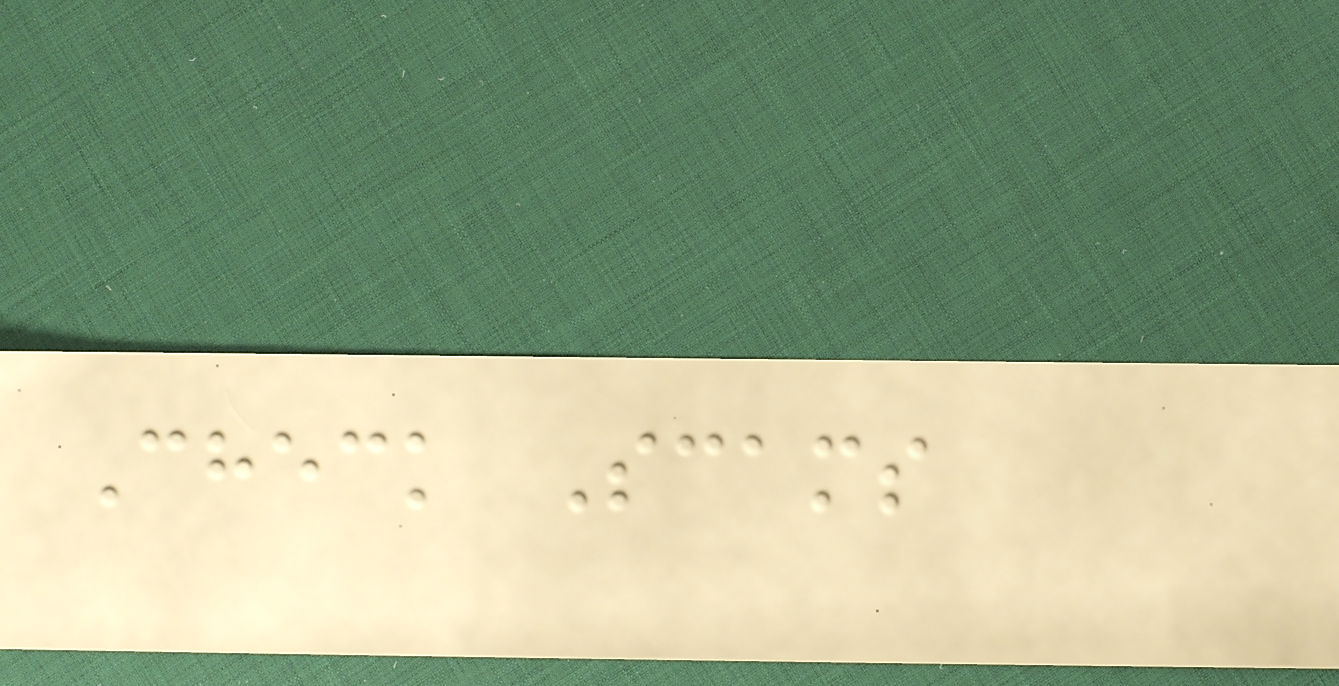Check Scams
